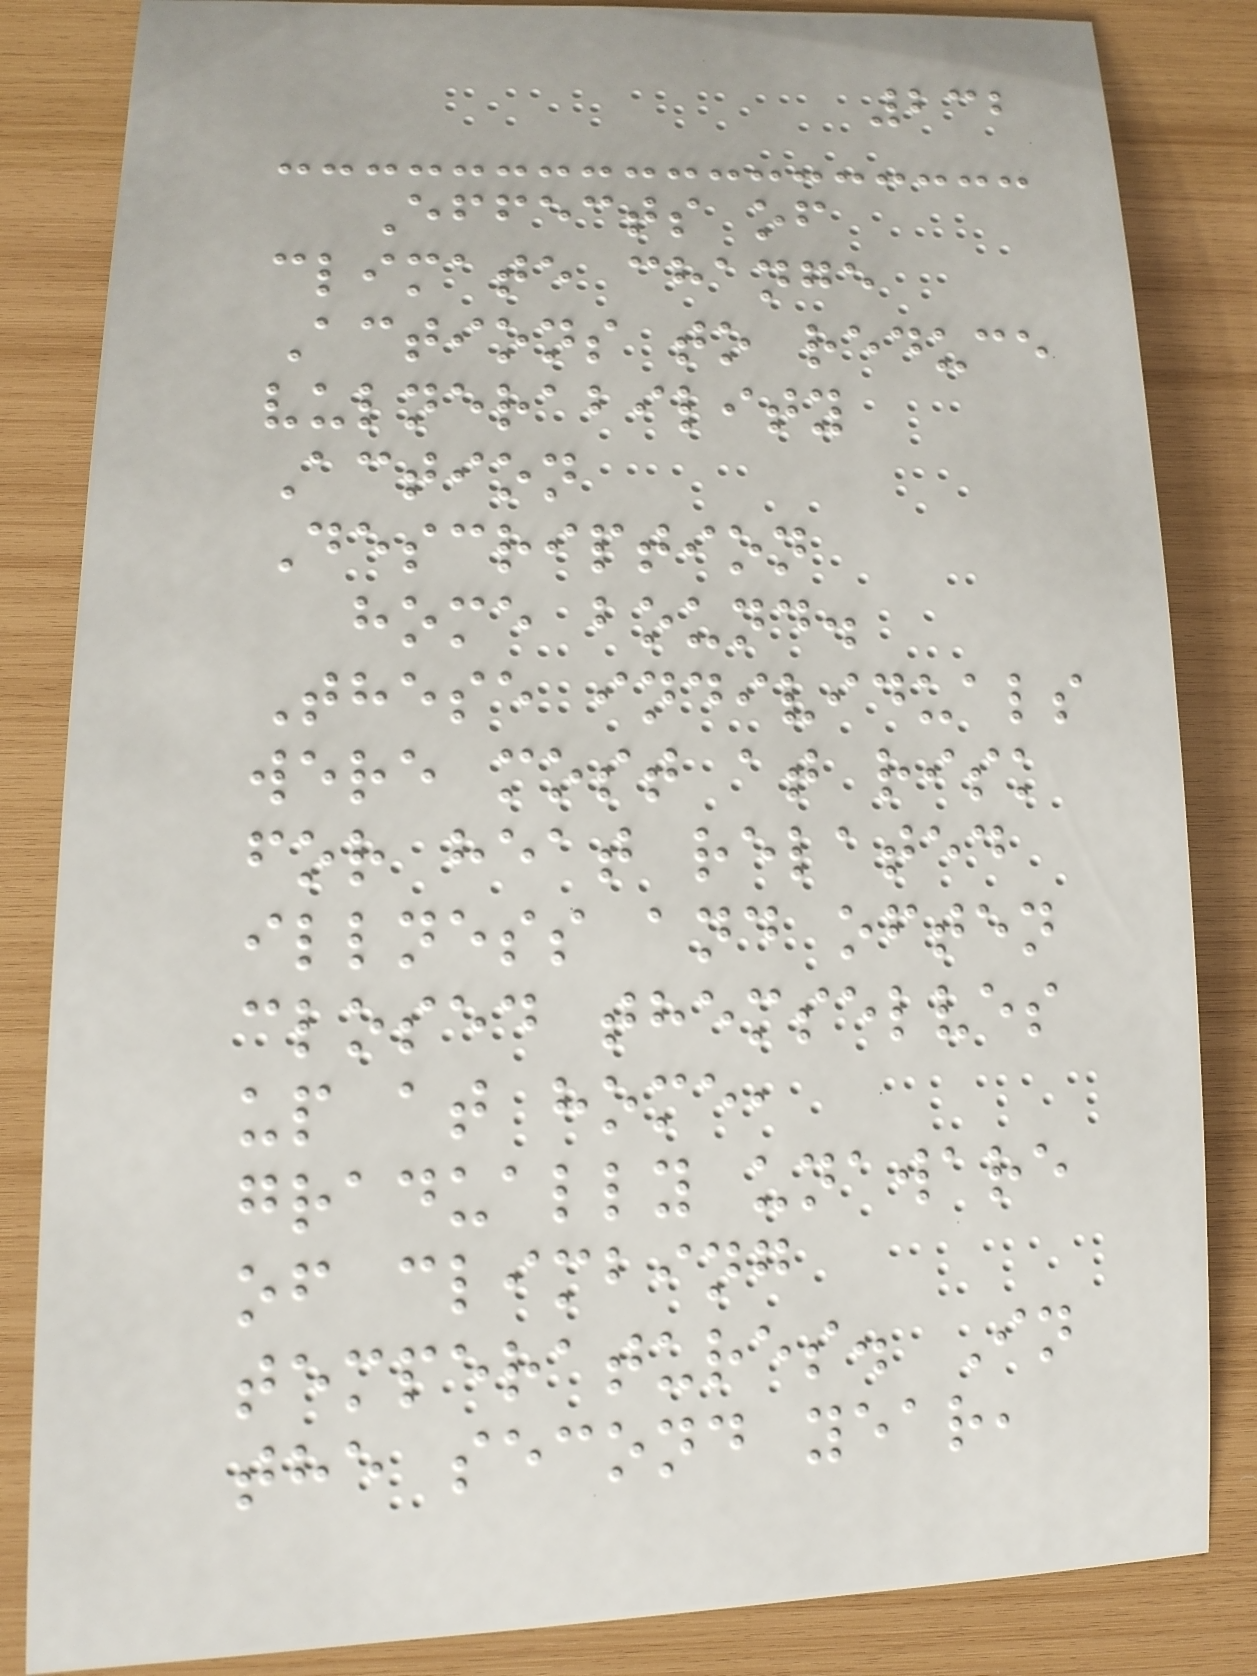232
Effects of
climate change
Actions to reduce
vulnerability
Action
Description
home bound.
These individuals
were most at risk
for heat related
illness and often
closed themselves
up at home,
gradually unaware
of climbing
temperatures. In
the second year,
